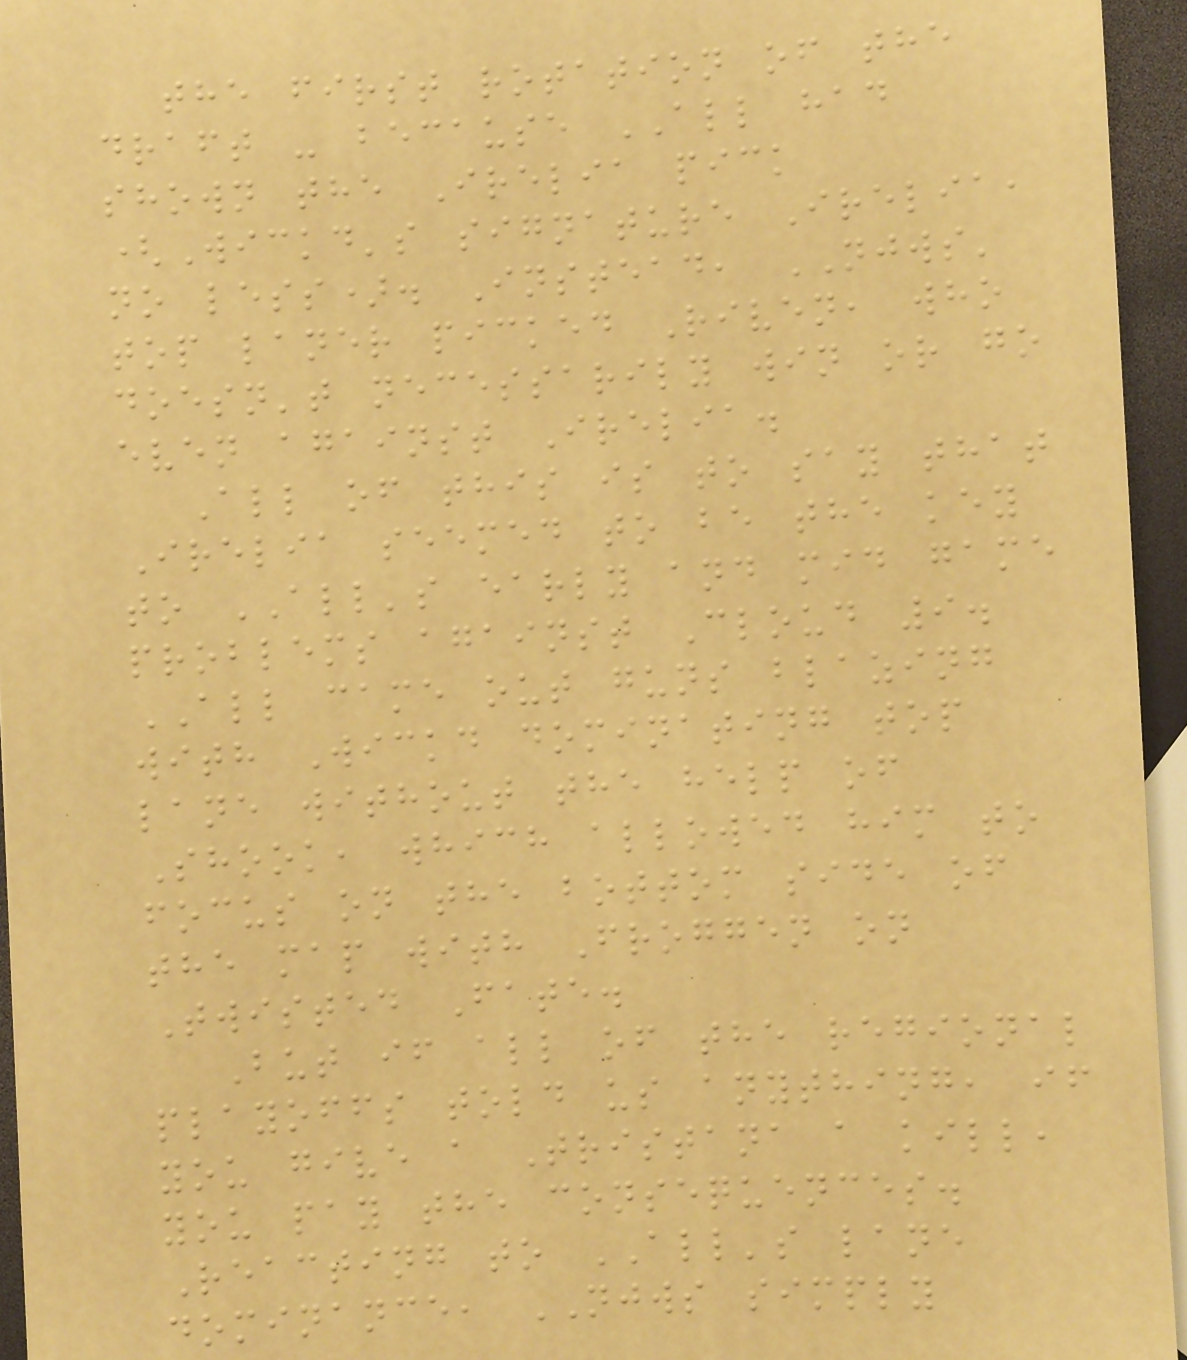the first rotation of the
draft - because ALL had
shown the Irelia pick
(Wickd's signature Irelia,
no less). Instead, NJWS'
top laner picked Riven, who
doesn't necessarily win or go
even against Irelia.
All of this is to say that
Irelia seemed to be the key
to ALL's early and mid game
problems against Cloud 9.
ALL came out guns blazing
with Wickd dominating top
lane without the help of
Shook, which allowed him to
focus on the bottom side of
the map with Froggen on
Twisted Fate.
But if all of the regional
playoffs told us anything, if
you give a Tristana a kill,
you pay the consequences.
Reacting to ALL's lane
dominance, NJWS simply
